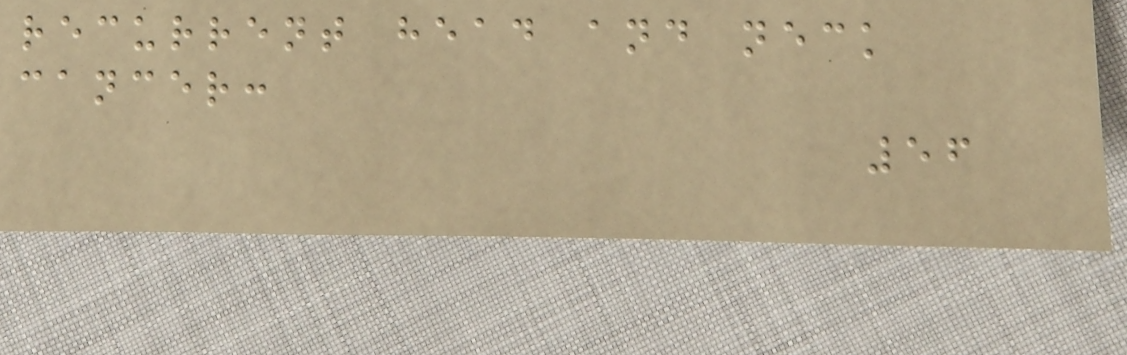recurrent head and neck
cancer:
56
